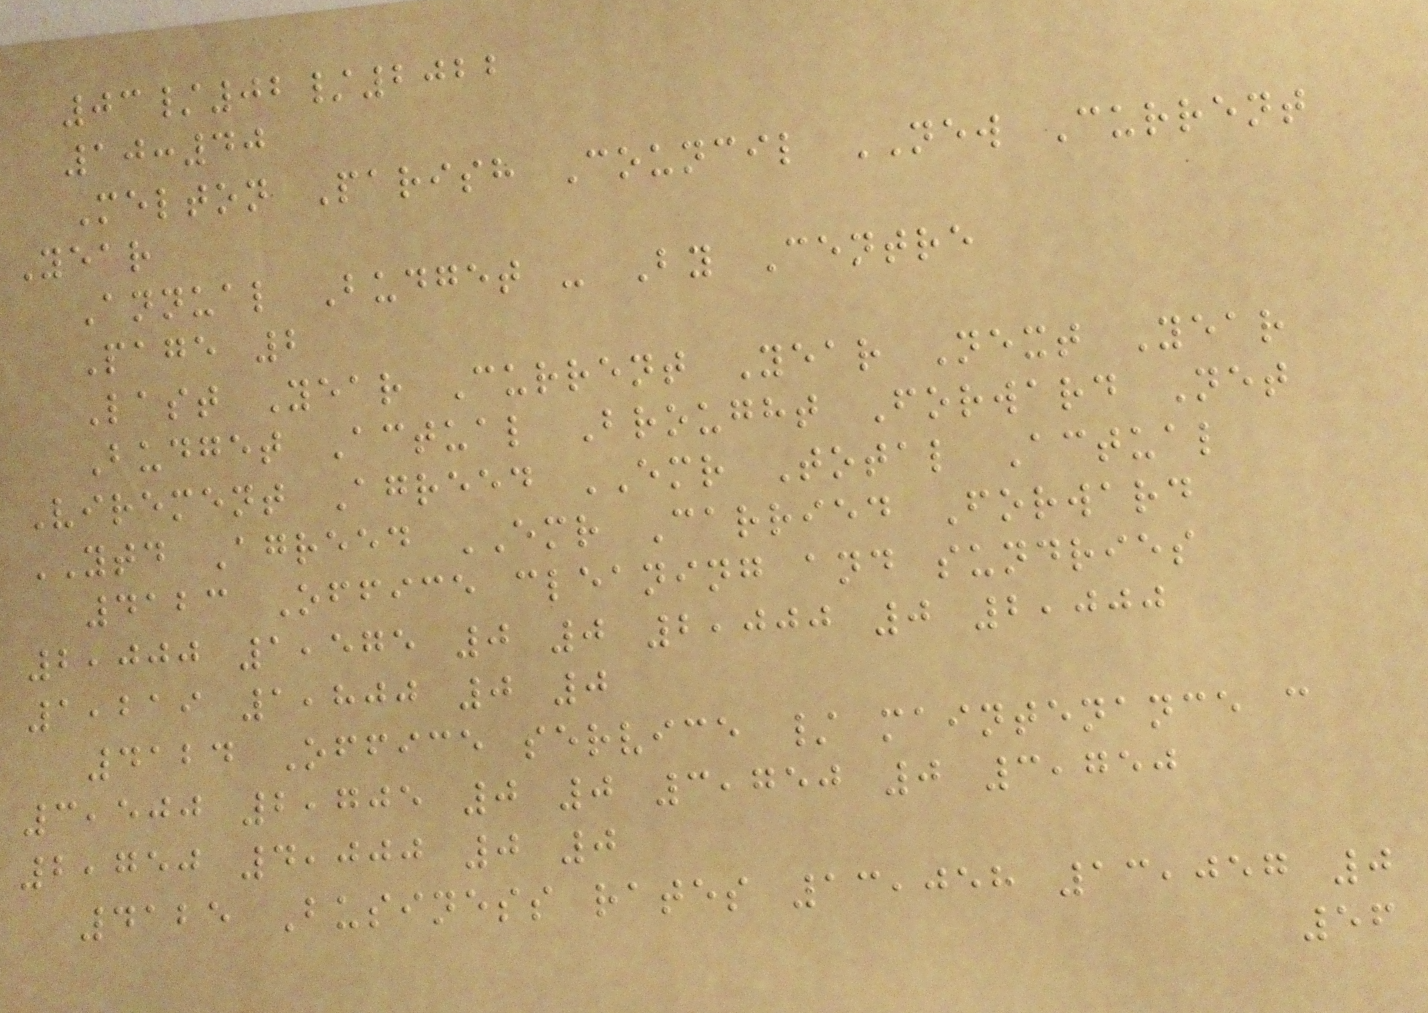03/02/2022
10:40
Melton Parish Council NEW Current
Year
Annual Budget - By Centre
Page 2
Last Year Current Year Next Year
Budget Actual Brought Forward Net
Virement Agreed EMR Total Actual
YTD Agreed EMR Carried Forward
4123 Office cleaning and sundries
2,000 1,575 0 0 2,000 0 2,000
1,219 1,800 0 0
4124 Office service / maintenance c
3,500 2,705 0 0 3,750 0 3,750
2,750 4,000 0 0
4125 Business rates 13,058 13,057 0
56
